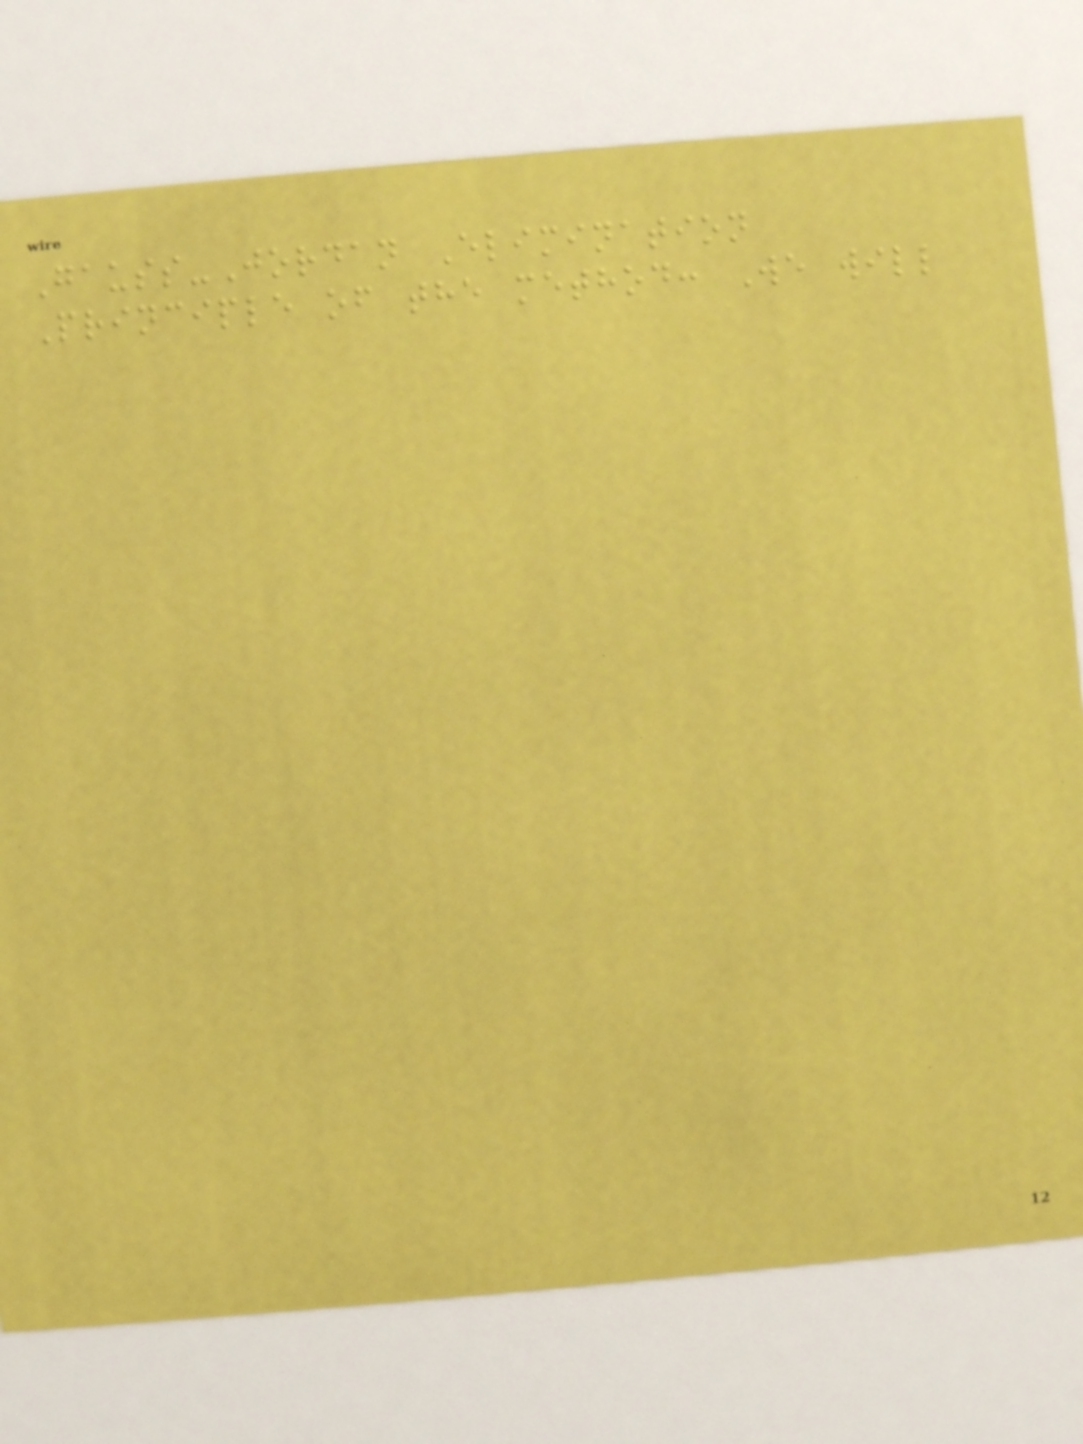Gauss-Jordan Elimination
Principle of the method: We will
